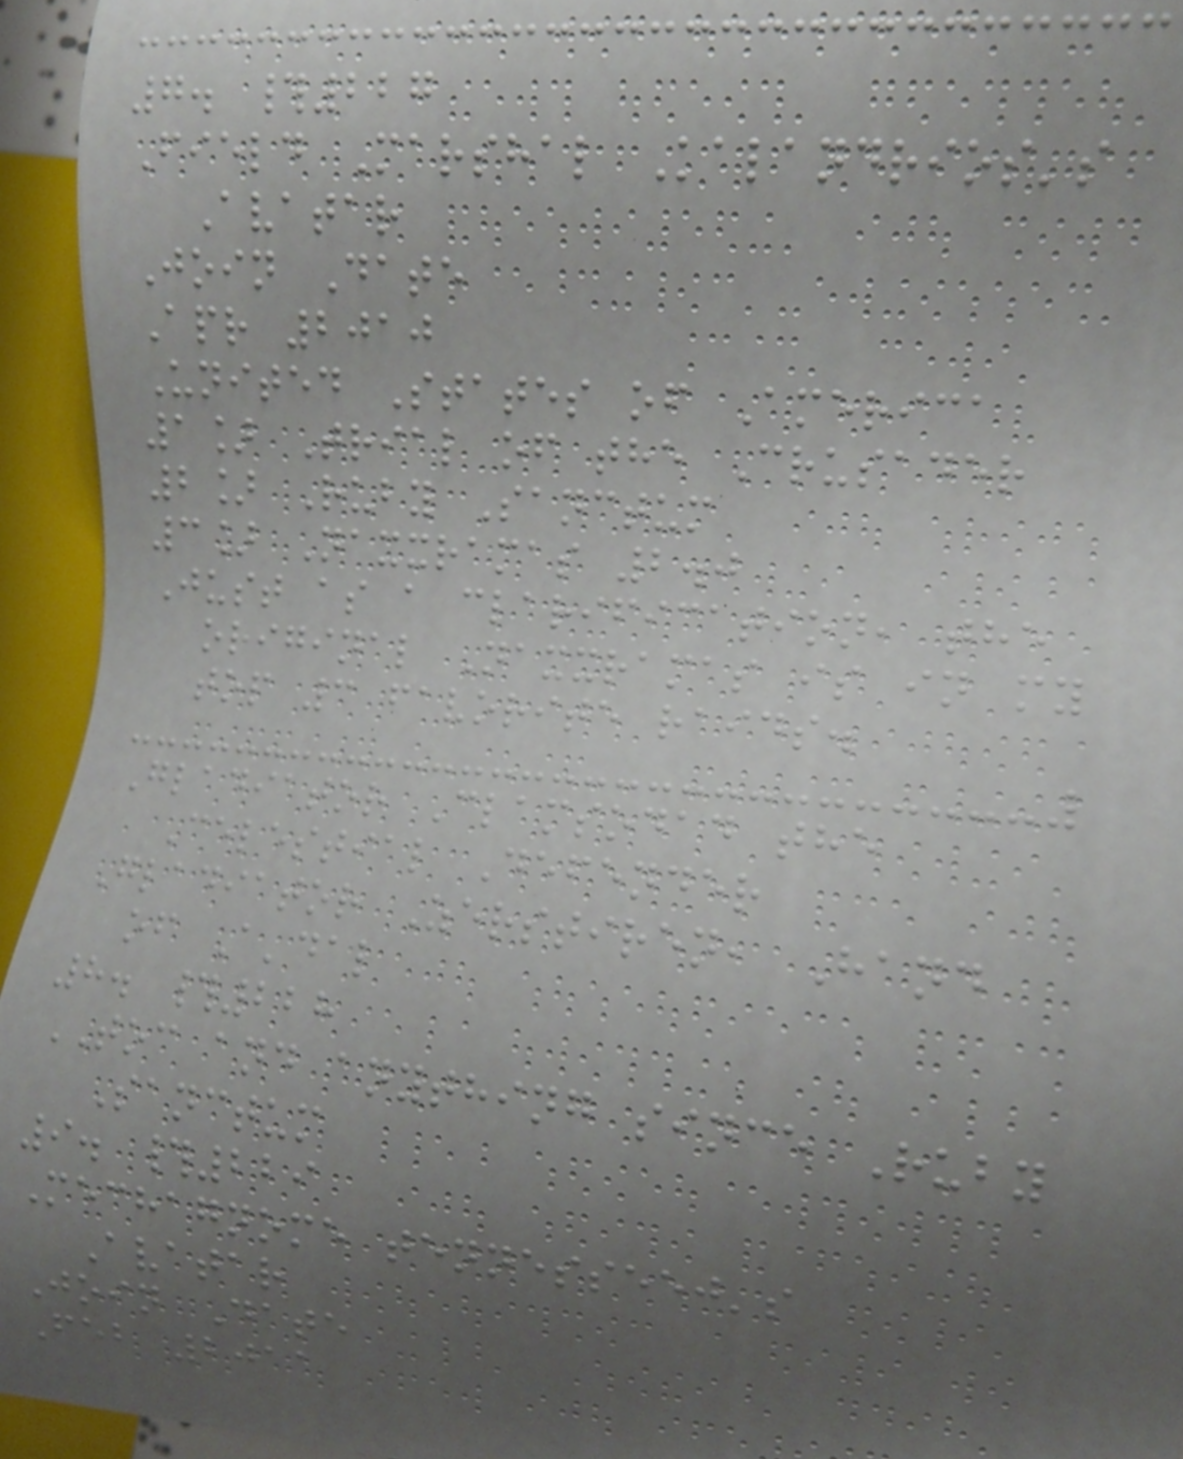7. #227
Field Marshal Kalandrios's
Avatar
Join Date
Apr 2010
United States of America
1] Trial of the Crusader
2] Ruby Sanctum
3] Naxxramas 2.0
Just as a clarification, the
original Naxxramas is in my
top 3 favorite raids.
Gladiator Clamsodad the
Celestial Defender
Gladiator Zerstiren, Hand
of A'dal
8. #228
TOC and anything since Ruby
Sanctum
9. #229
Mechagnome tennesseej's
Avatar
Join Date
Feb 2011
